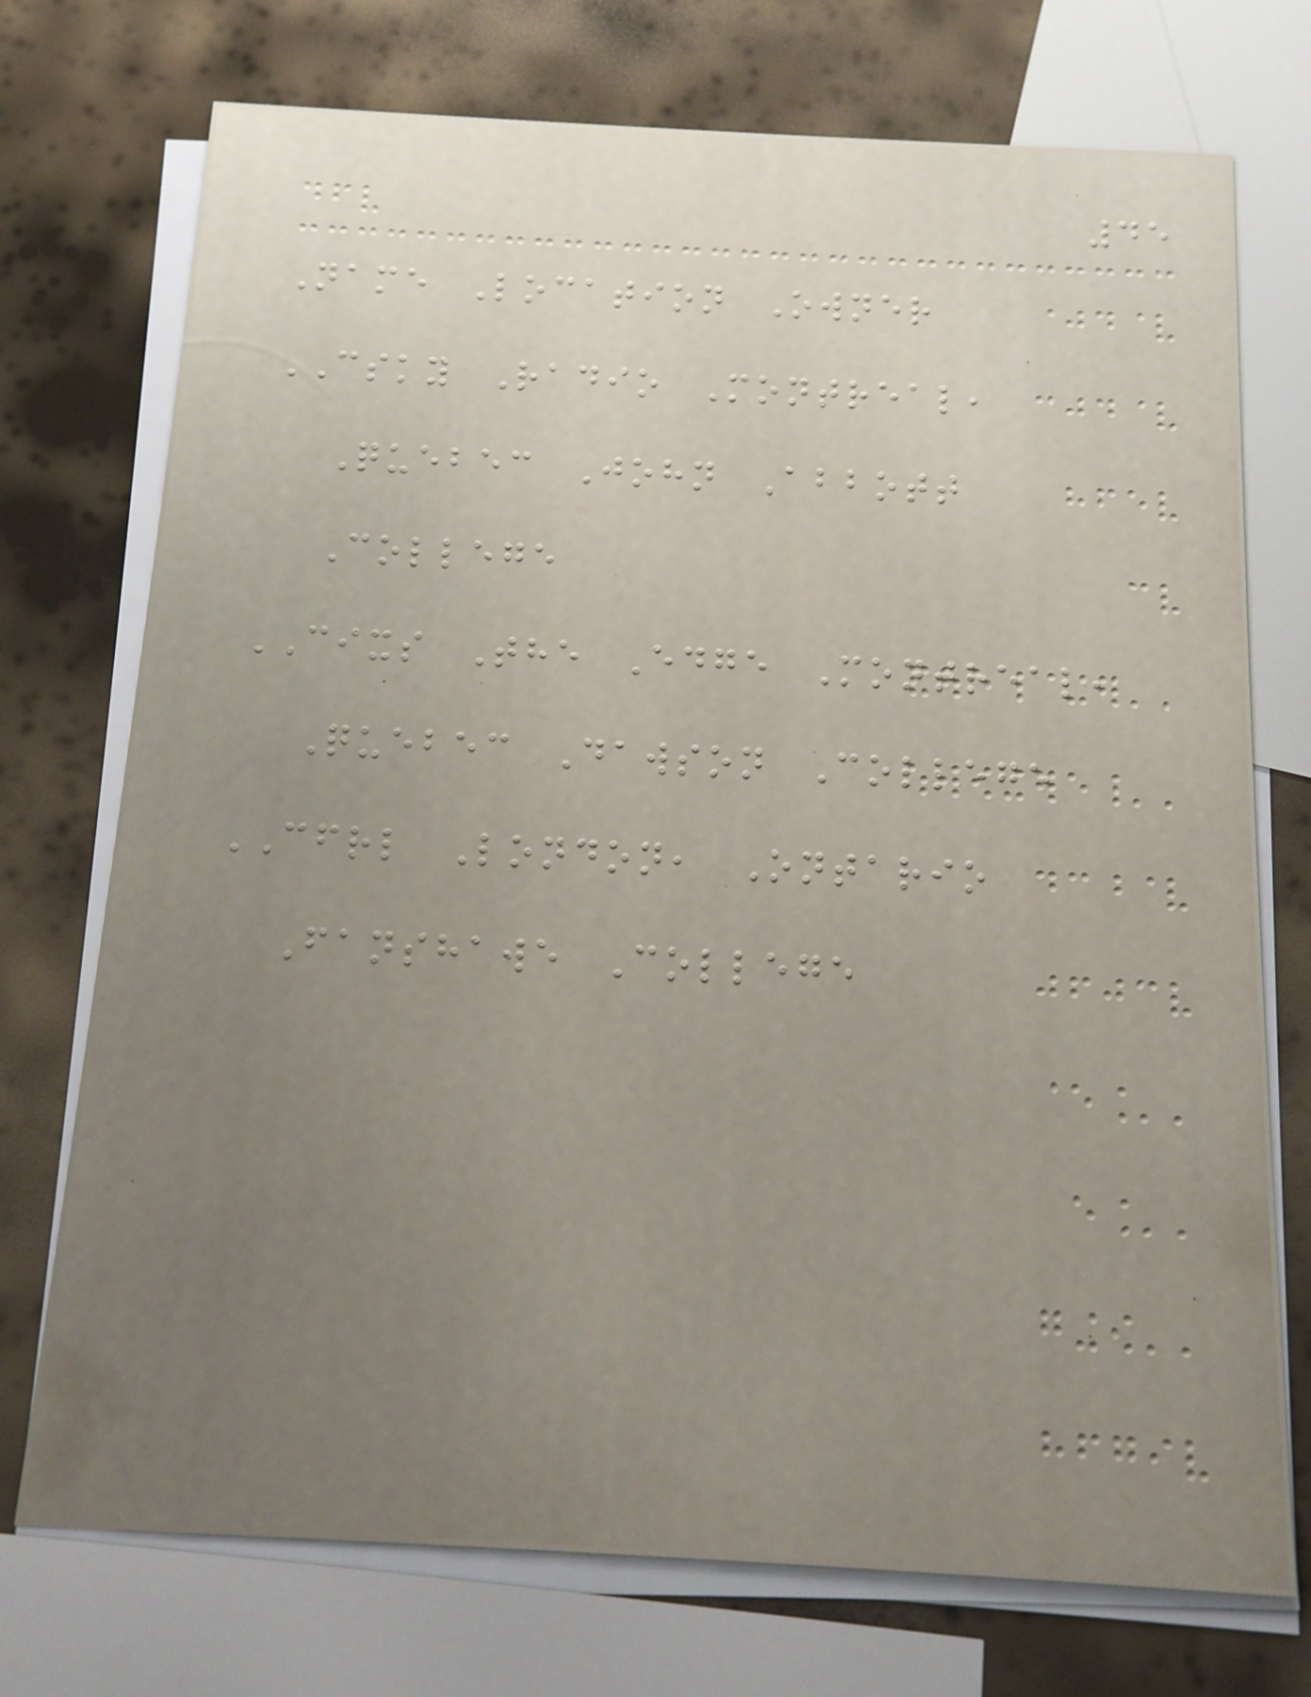45
Name Location Owner
CSKY Radio Montreal,
Quebec John Abbott
College
CIXS The Edge Montreal,
Quebec Dawson College
CFRL London, Ontario
Fanshawe College
